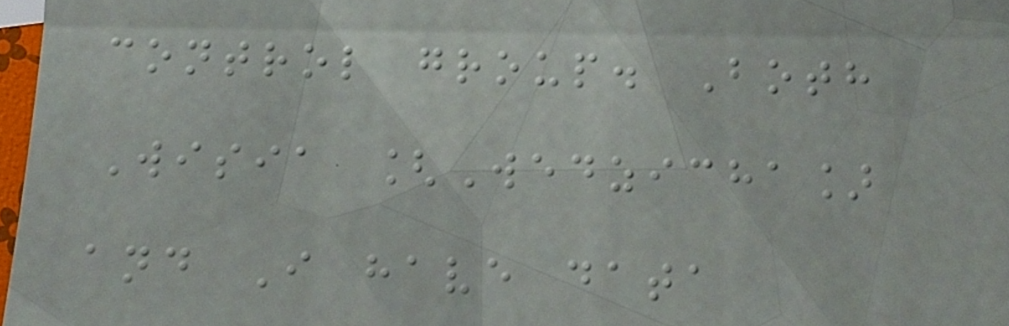control group. Both
Wisia [Wedzicha]
and I have data
